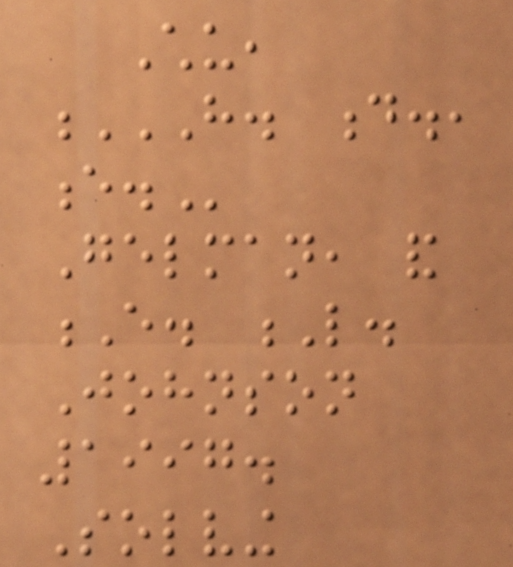Chu,
H. D.,
E.
Gelman, and
E. L.
Johnson
1997.
Solving
